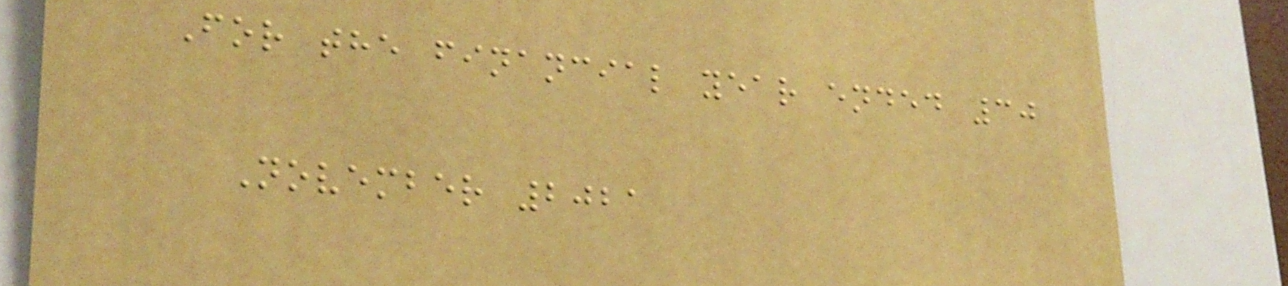For the financial year ended 30
November 2021
